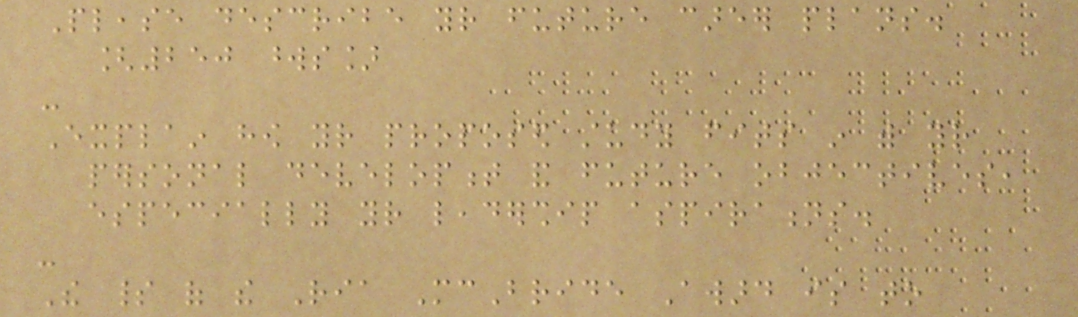Please describe your future career plans.
[250 words]
-
Explain how your proposed study fits in with your
personal development and future objectives,
especially your leadership aspirations.
-
The spirit of the Ria McBride Award is to
